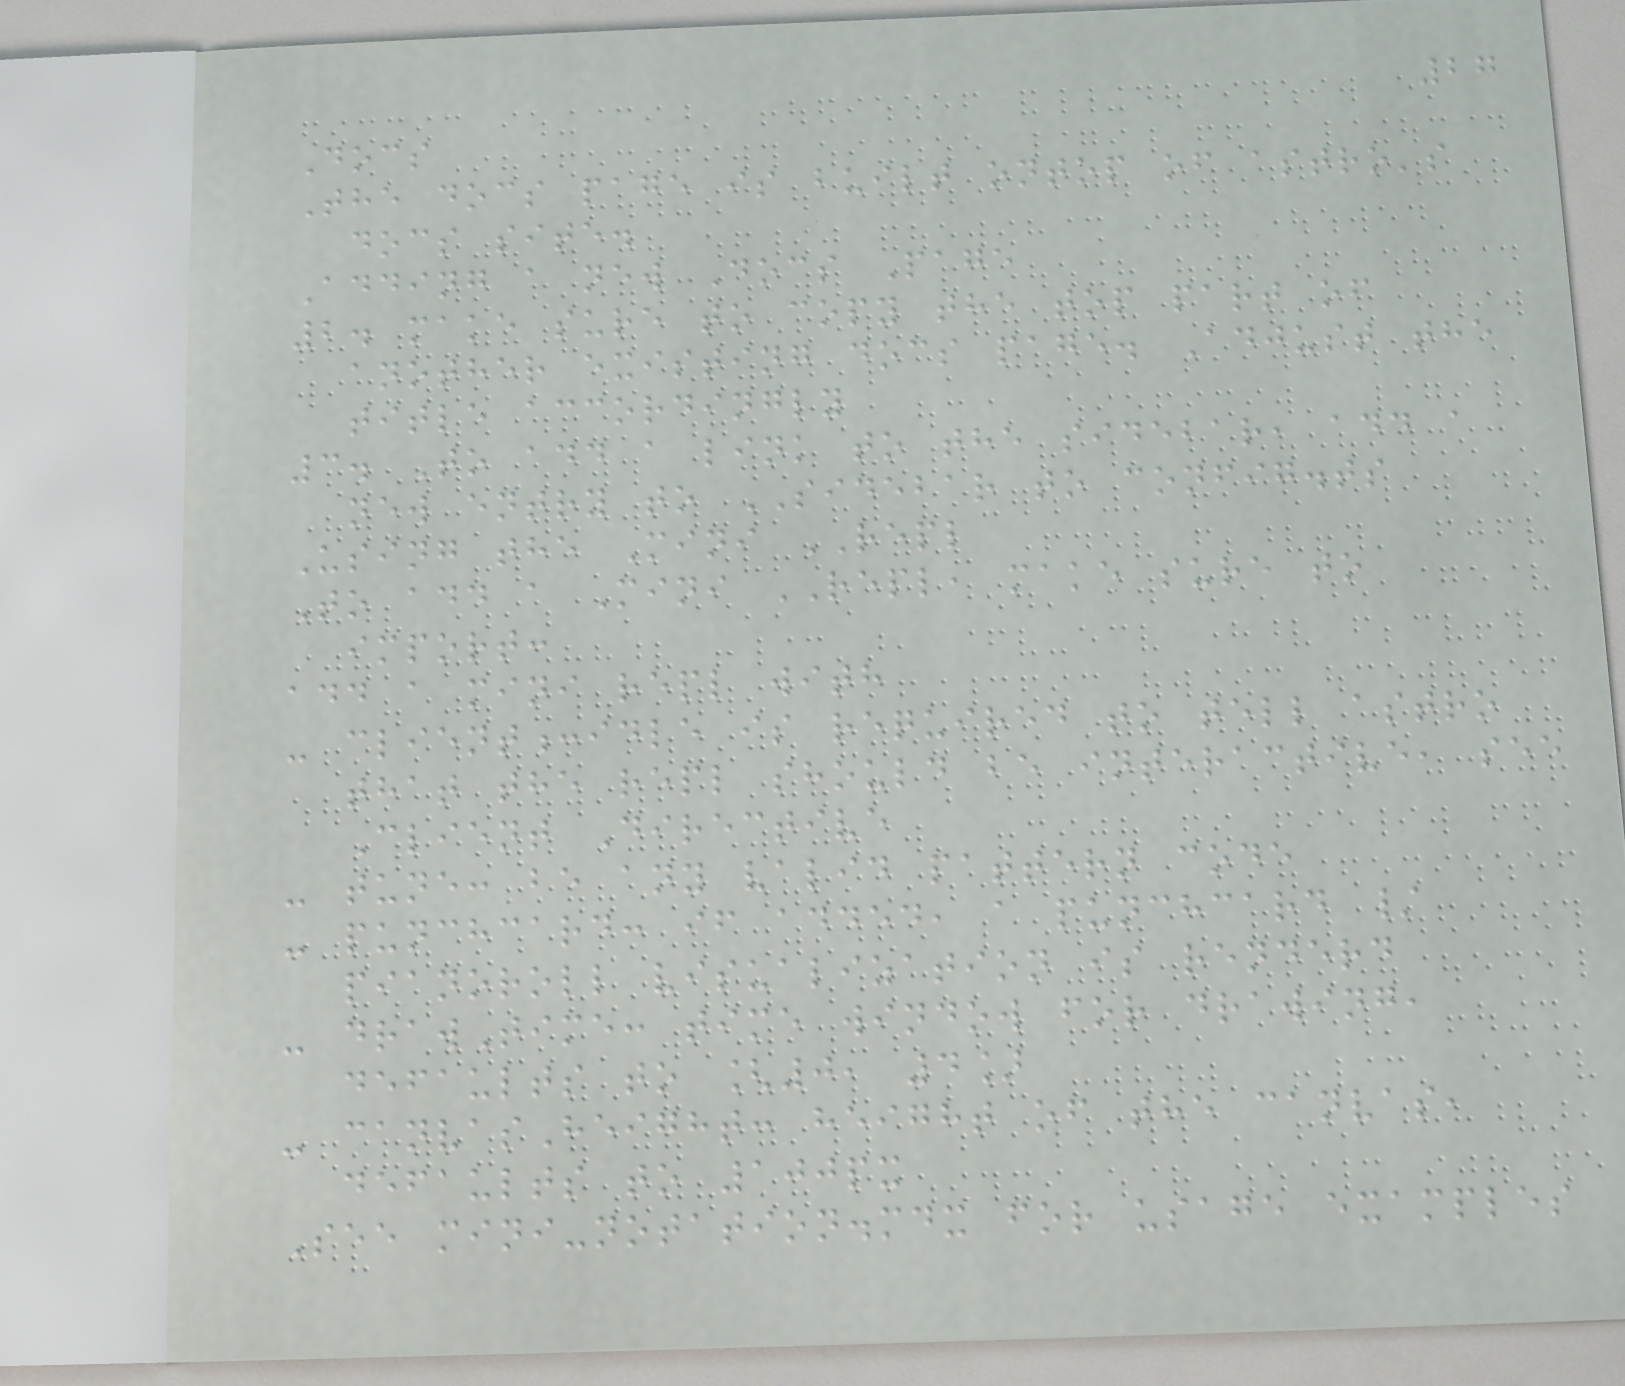27
Docs
The docs page is built ontop of astro's
docs site.
Adding a new Docs Page
2. make sure to copy the top part of
another existing docs page. Adjust the
title accordingly
3. To add a link to the sidebar, add a
new entry to SIDEBAR to config.ts
Using the Mini REPL
To add a Mini REPL, make sure to
import:
add a mini repl with
- client:idle is required to tell astro
that the repl should be interactive, see
Client Directive
- tune: be any valid pattern code
- punchcard: if added, a punchcard /
pianoroll visualization is renderd
- drawTime: time window for drawing,
defaults to [0, 4]
- canvasHeight: height of the canvas,
defaults to 100px
See mini-notation.mdx for usage examples
